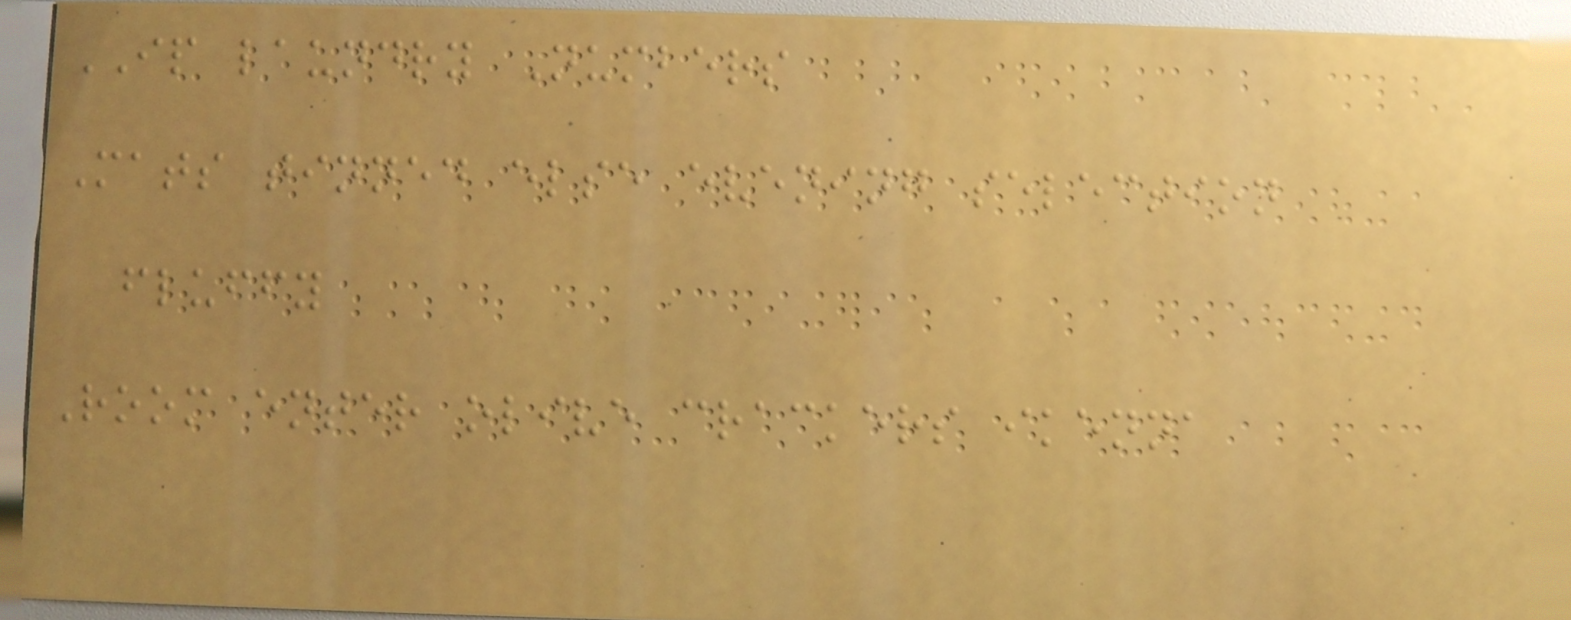IP laundry Numbers
Mats tinned else evening selection
fluffy
Room enter olive crackers ikenna
